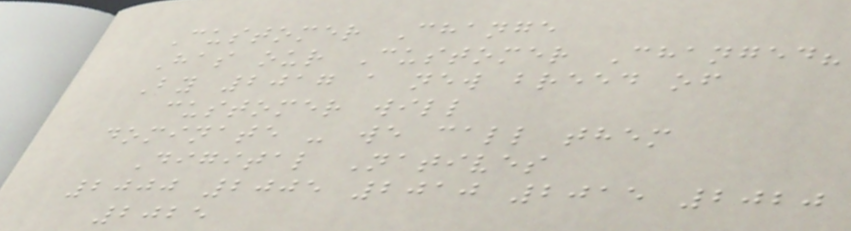Customer Change
Has our Customer Changed?
By 2017 a new breed of
customer will
dominate - we call them
Digital Natives
2000 2005 2010 2015 2020
2025
